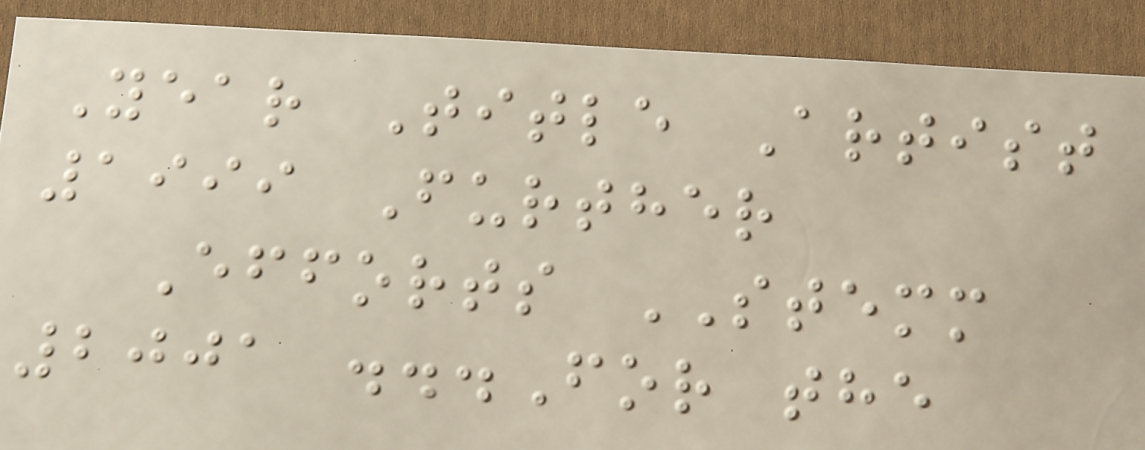Year Title Artist
1999 Further
Efforts STEMM
2001 ...For the
